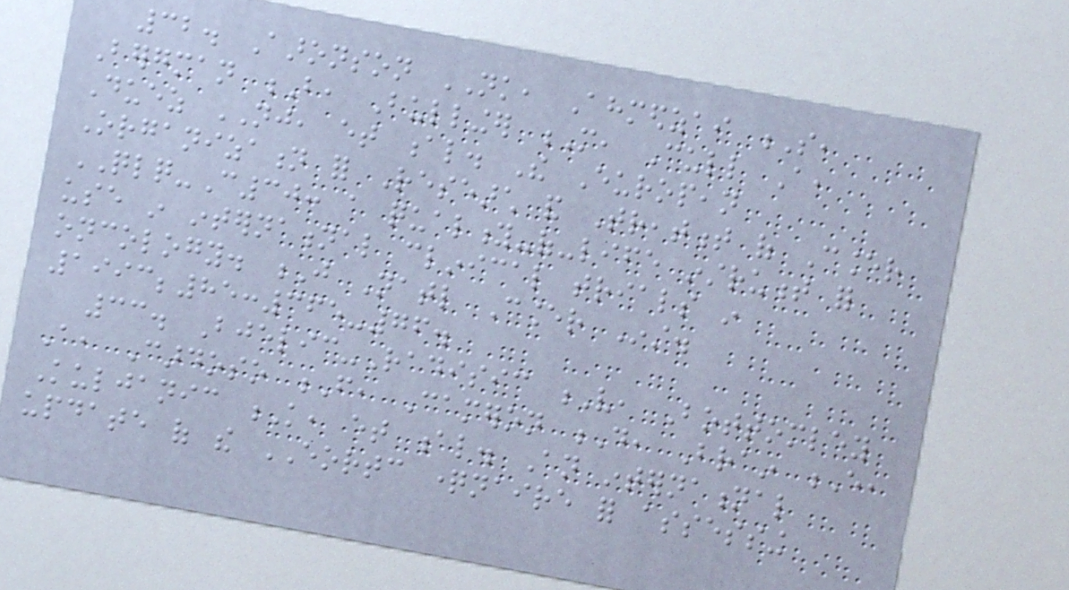32. Aaronson NK, Ahmedzai S,
Bergman B, Bullinger M, Cull A,
Duez NJ, et al. The European
Organization for Research and Treatment of Cancer
QLQ-C30: a quality-of-life instrument for
use in international clinical trials in
oncology. J Natl Cancer Inst.
1993;85:365-76.
33. Bjelic-Radisic V, Bottomley
A, Cardoso F, Cameron D, Brain E,
Kuljanic K, et al. An international
update of the EORTC questionnaire for assessing
